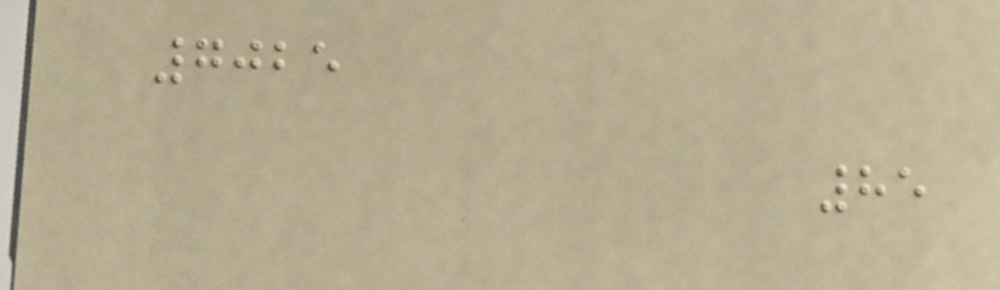7025
85
